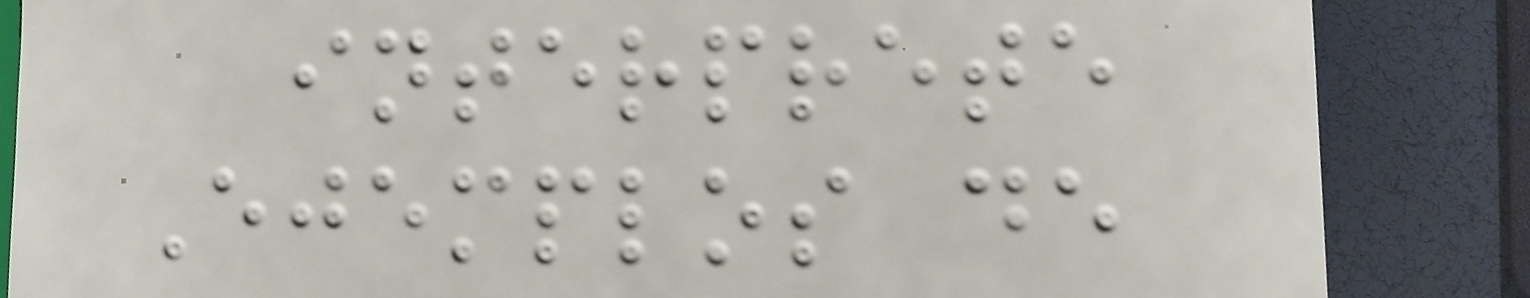interprete
Ejemplos de
